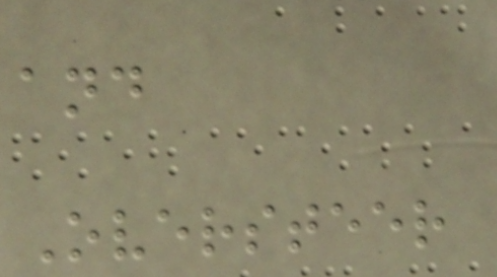and
Oversteer
